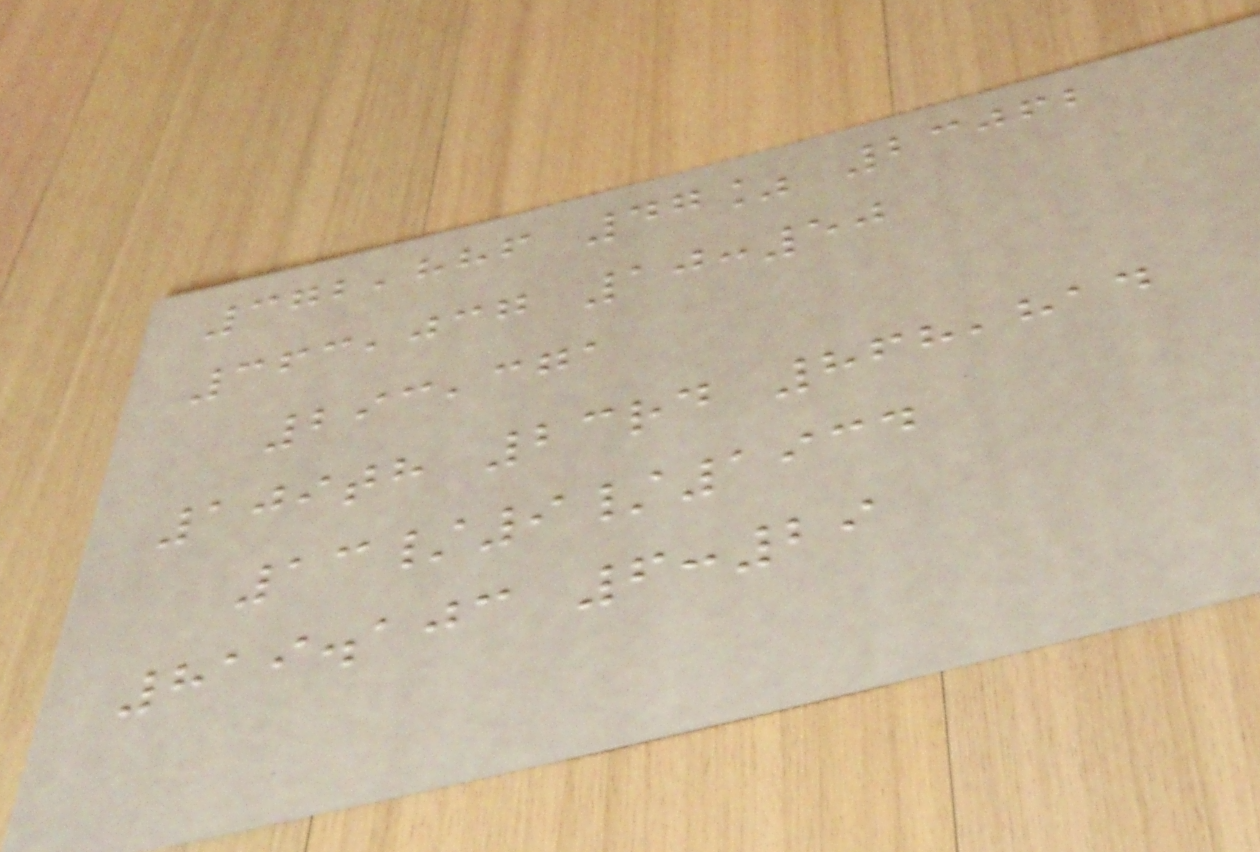372,886 47% 23062
363,037 10:50
293,371
109th 23rd 868,814
13/9/1934
819.103 6:29
